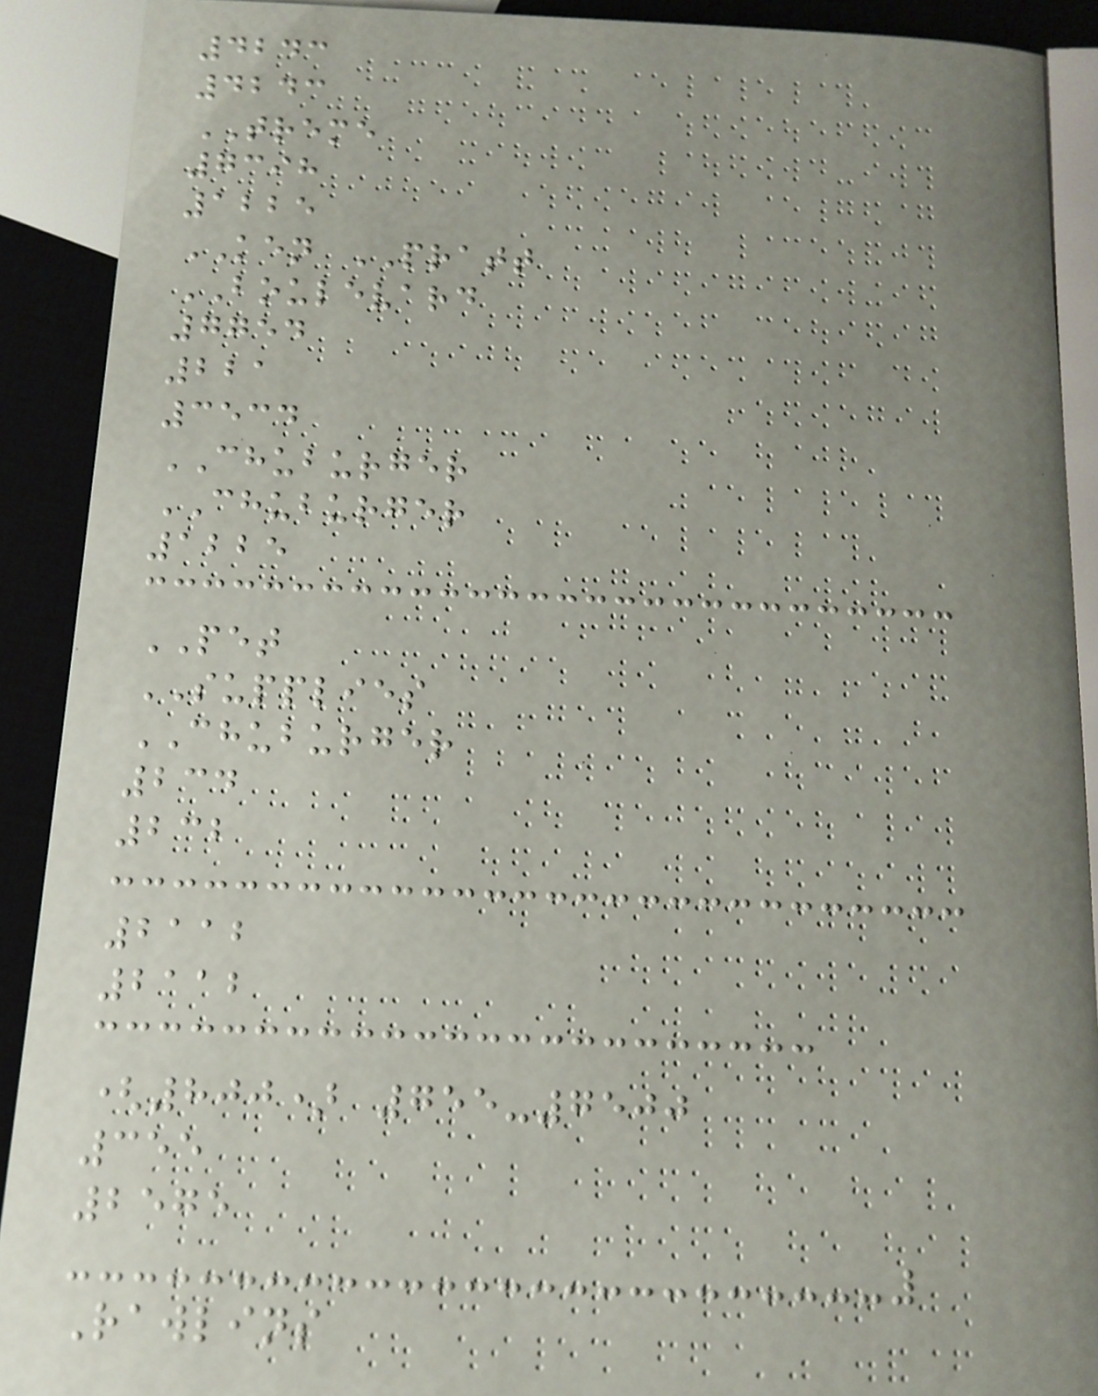4243
4243
TREME
7398
1225
KEN PRATT
BOULEVARD
7754
221
3534
CHUBURGER
CHUBURGER
1225
PET
SUPPLIES
CHUBURGER
234
232
2112
2112
(800) 755-7500
355
2575
Rawlins
